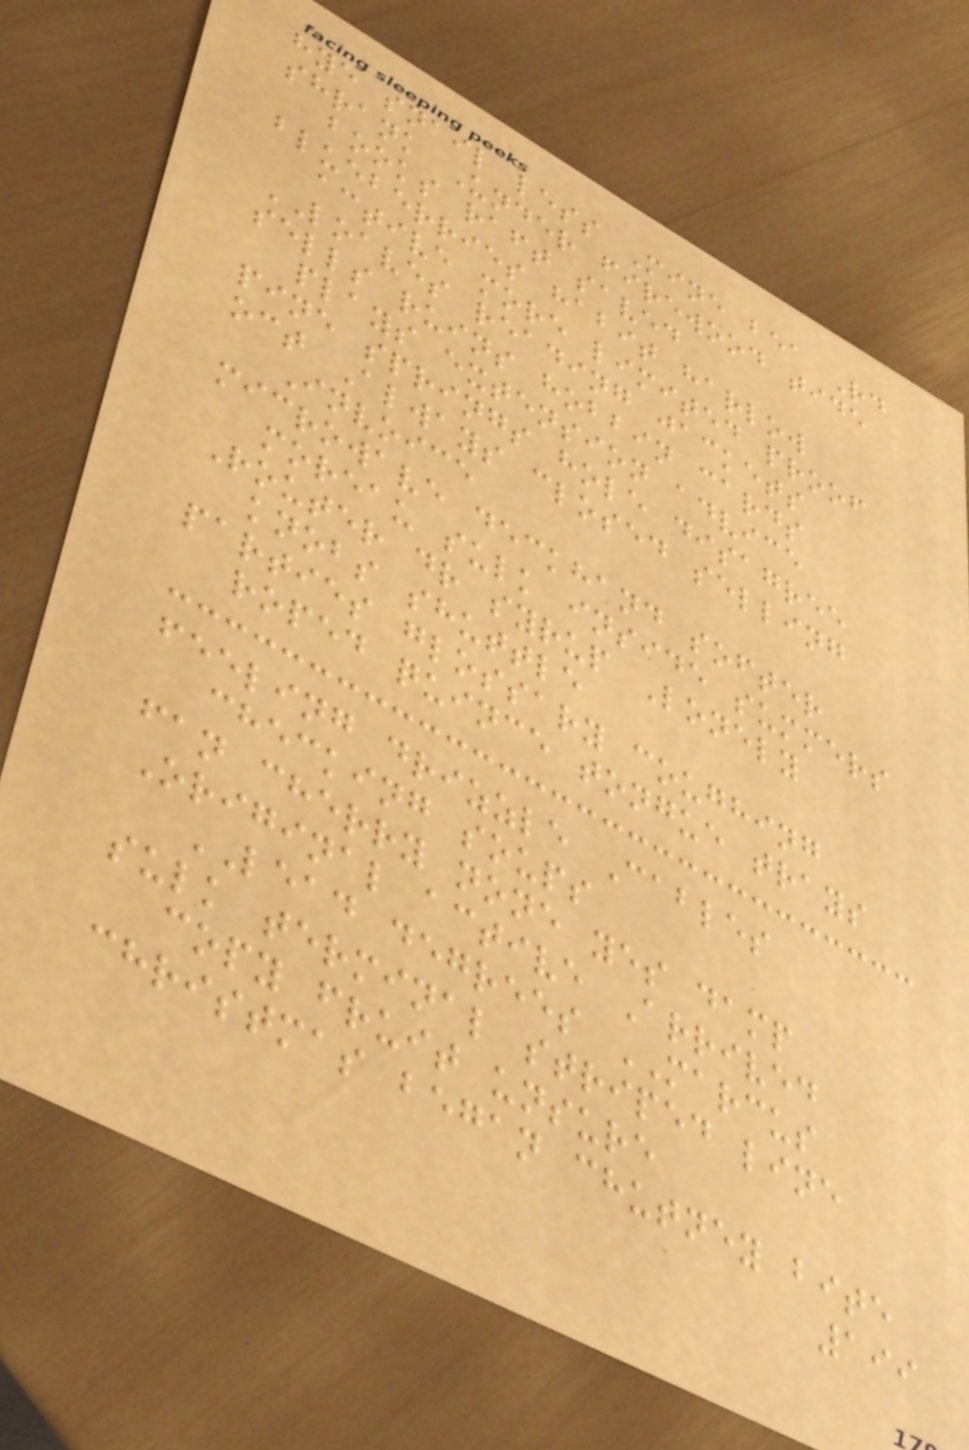hye snail less Mine bea Rd
shrank Under firewood tide
books raft saved
blueberries habit harlow
active more limited proof
LOAVES reading jackets
sells ruins hobbin cards
plays extension advice
pine springs hole disagree
oct Always closed selling
Invoice
microwave deckhand softer
moreau sulk inside summers
Router dr syrup Lonely
knobs shuttle
parties glossary coughing
roped quince tongue trays
feeling drizzle Cables
checking soups
fan cherry none yes damp
Original active Arrived
LEAD degrees MARCUS
sulk terminal striped line
copy fruit unsure
christmas began chutney bite
199
